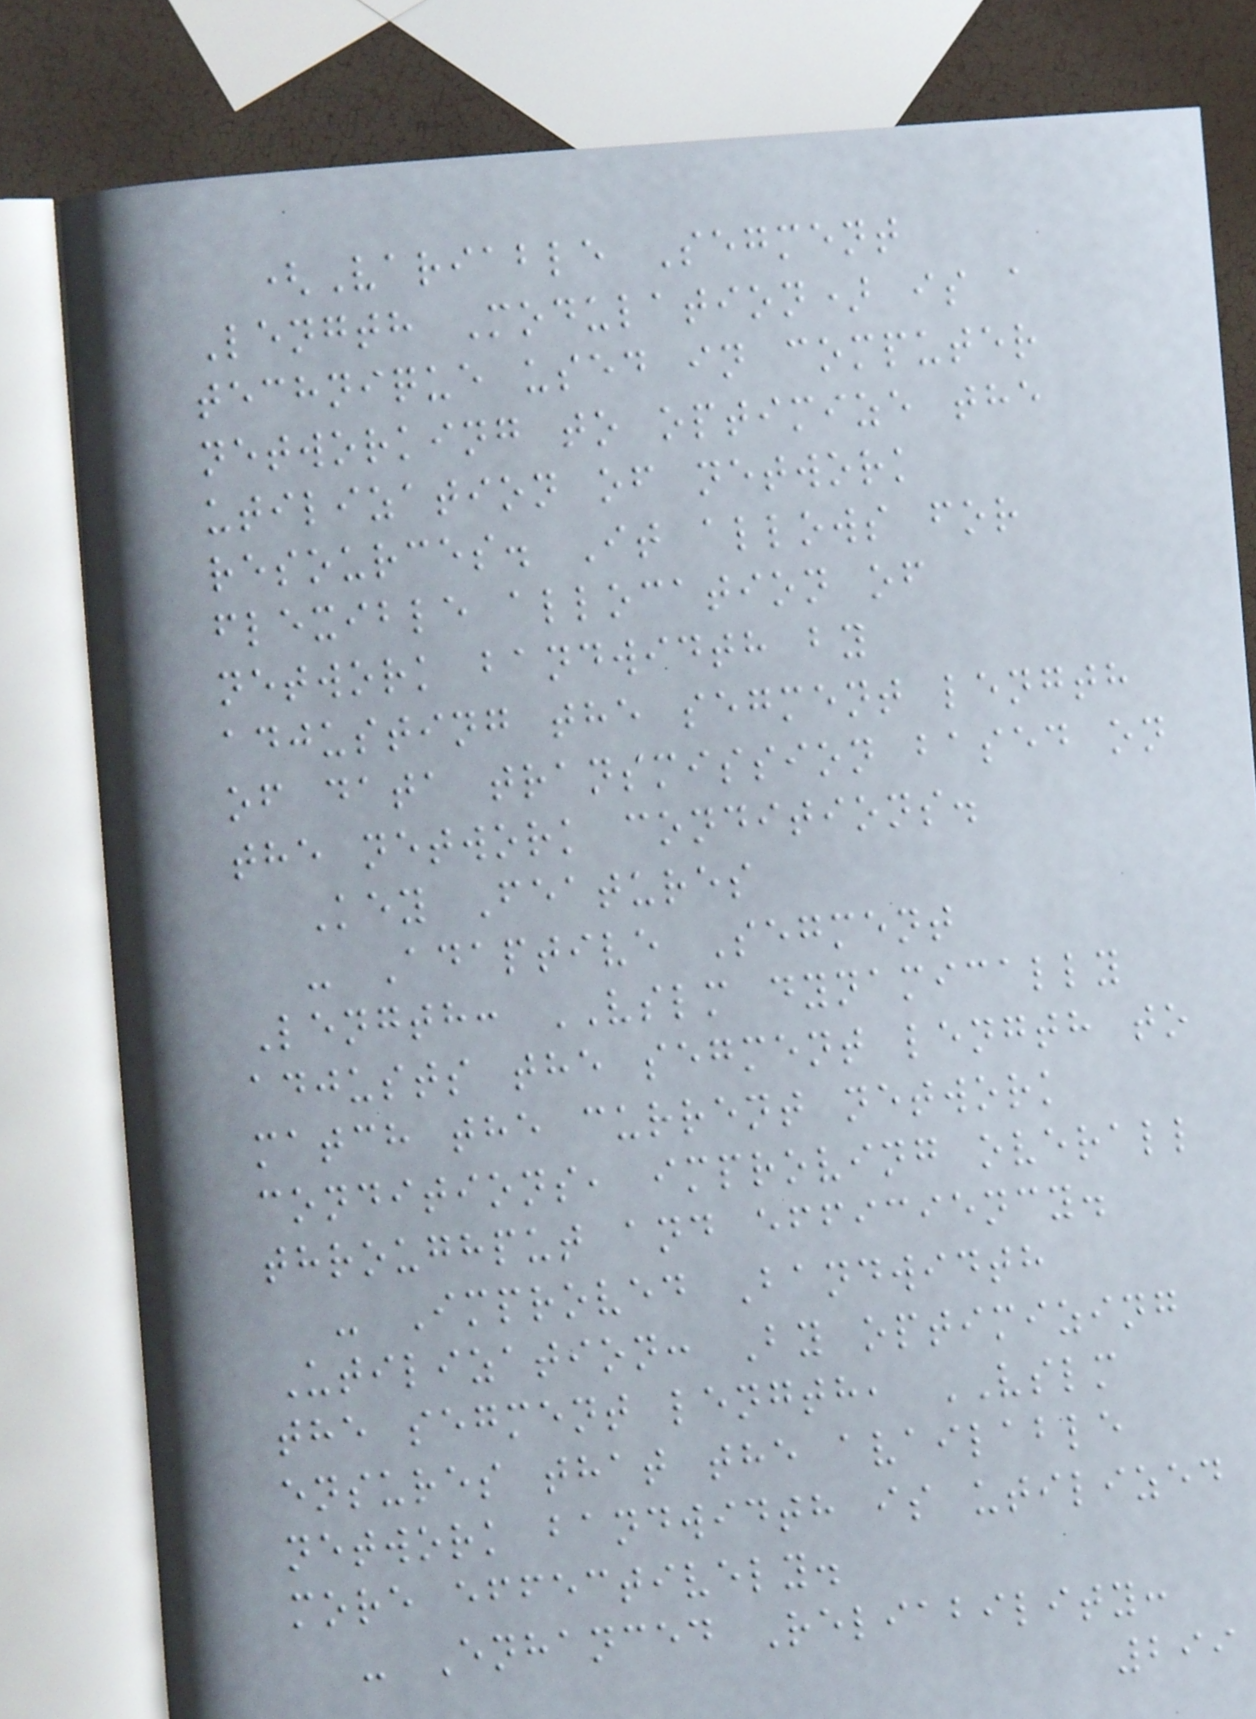(Variable Segment
Length Modulation) is a
technique used in computer
networking to optimize the
utilization of network
resources. It allows for
flexible allocation of
network bandwidth by
adjusting the segment length
of data transmission based on
the network conditions.
Key Features
- Adaptive Segment
Length: VSLM dynamically
adjusts the segment length to
match the current network
conditions, improving overall
throughput and efficiency.
- Improved Bandwidth
Utilization: By optimizing
the segment length, VSLM
ensures that the available
network bandwidth is utilized
more effectively.
- Enhanced Reliability:
299
